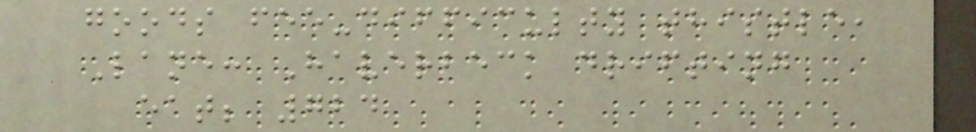goods fee-difficulty thistle,
Lane: Haverbeck drifting
eat; 724
